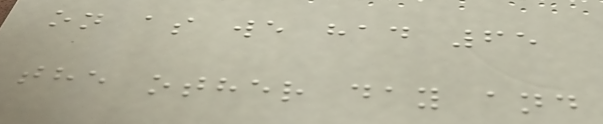on as we had 65
the other day and
